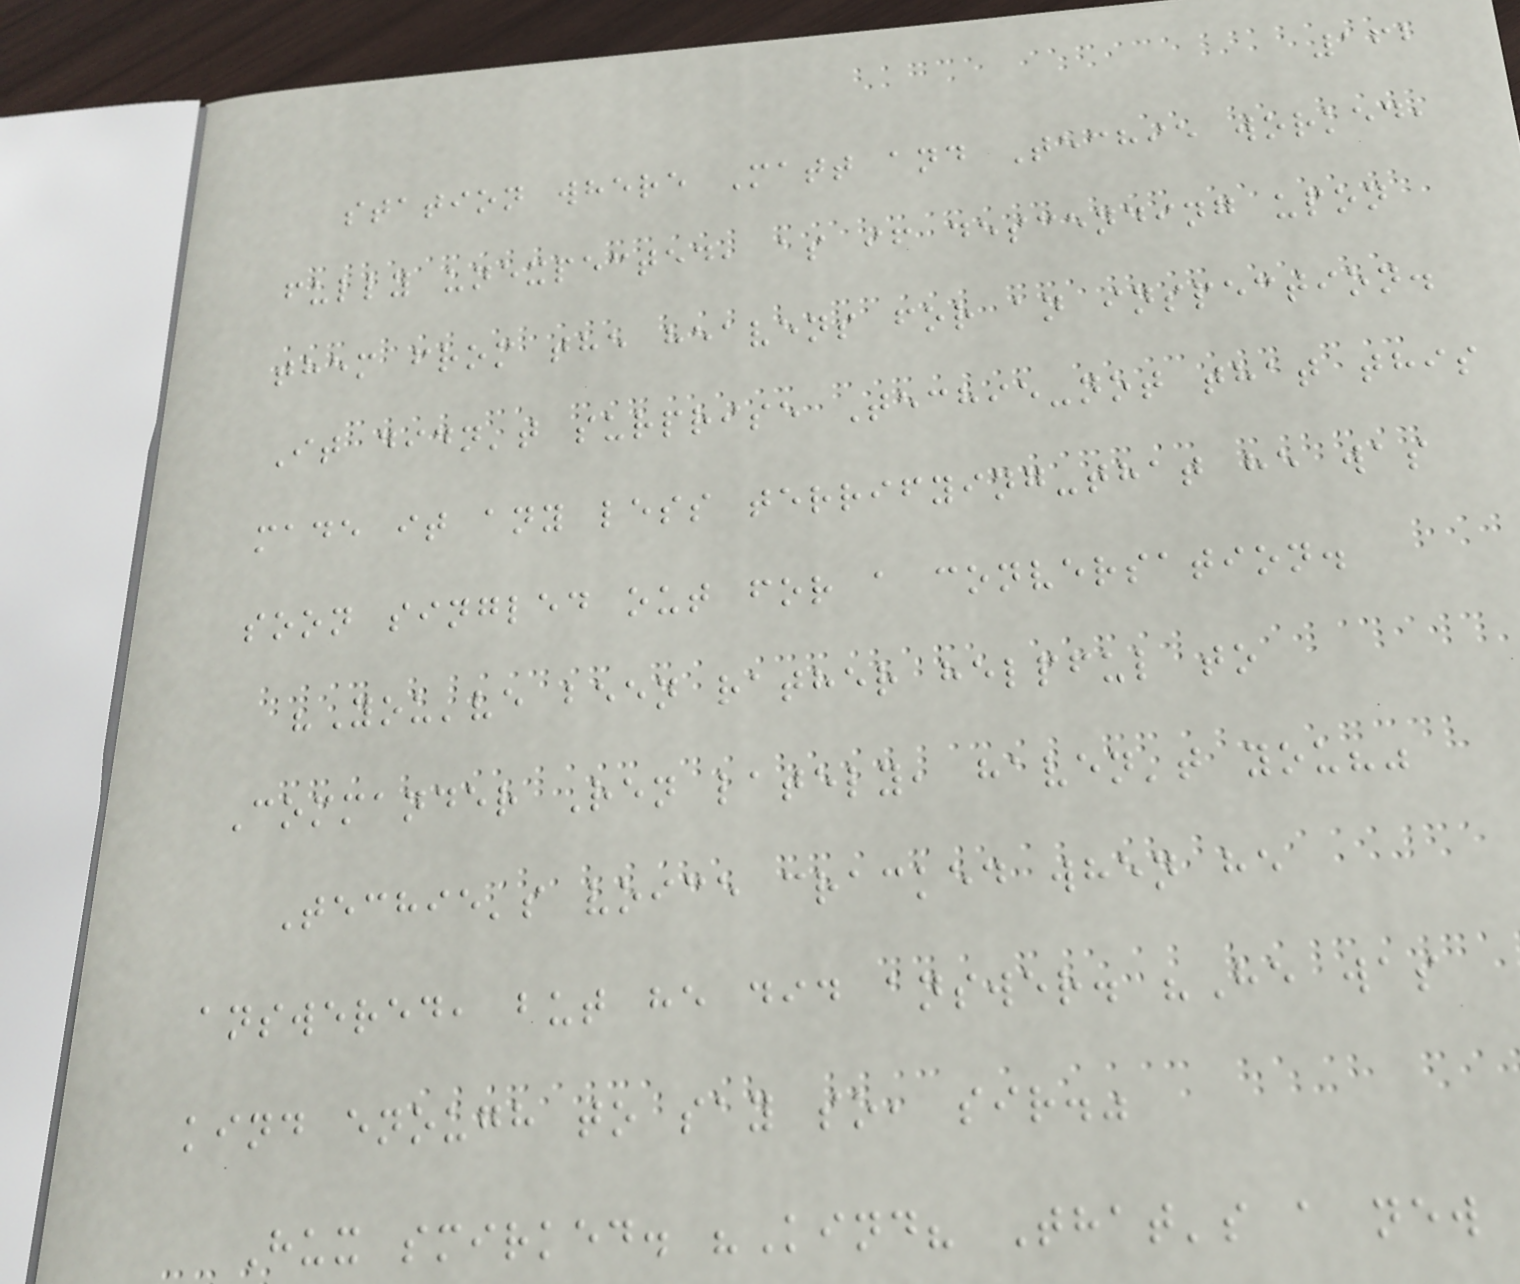162
station where Matt and Techie worked,
fully unexpected, as if descending upon
them from the heavens for an inspection.
It didn't surprise Techie-not that this
made it any less terrifying-that he was
soon singled out for a conversation.
"You've been rather helpful to
Commander Ren lately, haven't you?"
Techie's voice cracked when he
answered, but he did answer. "He was
kind enough to say so, sir."
Hux smirked. "Kind? That's a new
